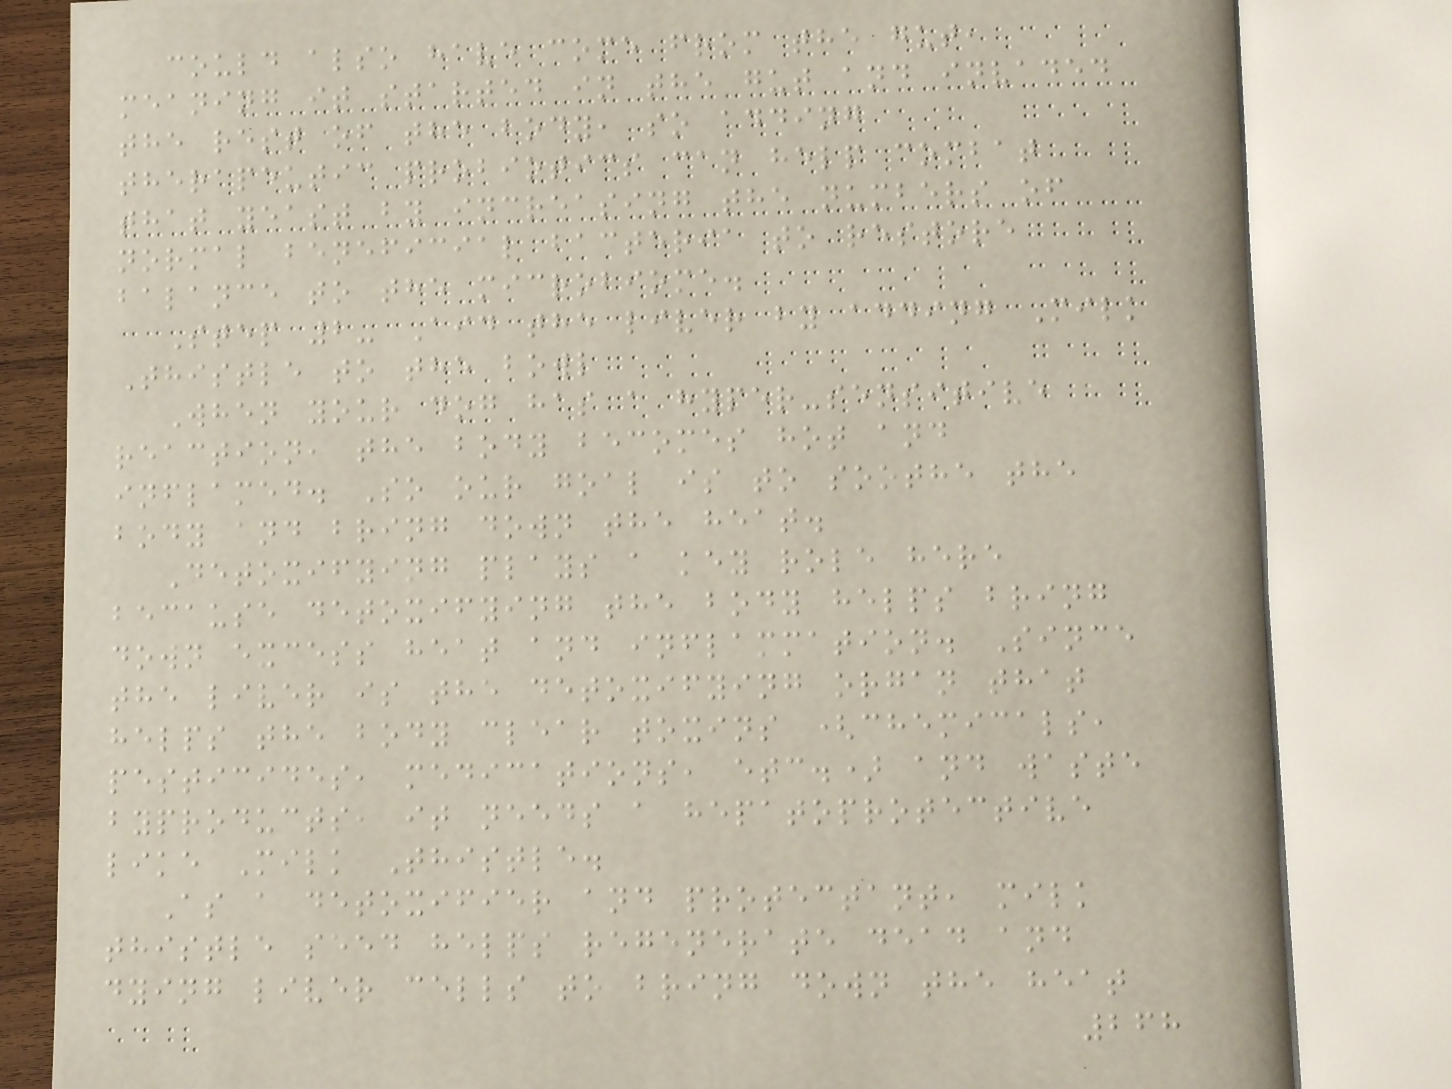could also have come from the gut,
meaning it started in the gut and invaded
the rest of the body, so adding
therapeutic probiotics can help combat
that yeast by increasing the numbers of
normal beneficial bacteria to restore
balance to the microbiome.
Step 2- Aid the liver by adding Milk
Thistle to the bowl
When your dog has a hyper-sensitive
reaction, the body becomes hot and
inflamed. So our goal is to soothe the
body and bring down the heat.
Detoxifying plays a key role here
because detoxifying the body helps bring
down excess heat and inflammation. Since
the liver is the detoxifying organ that
helps the body clear toxins (chemicals,
pesticides, medications, etc.) and waste
byproducts, it needs a hepatoprotective
like Milk Thistle.
As a detoxifier and protectant, milk
thistle seed helps regenerate dead and
dying liver cells to bring down the heat
268
